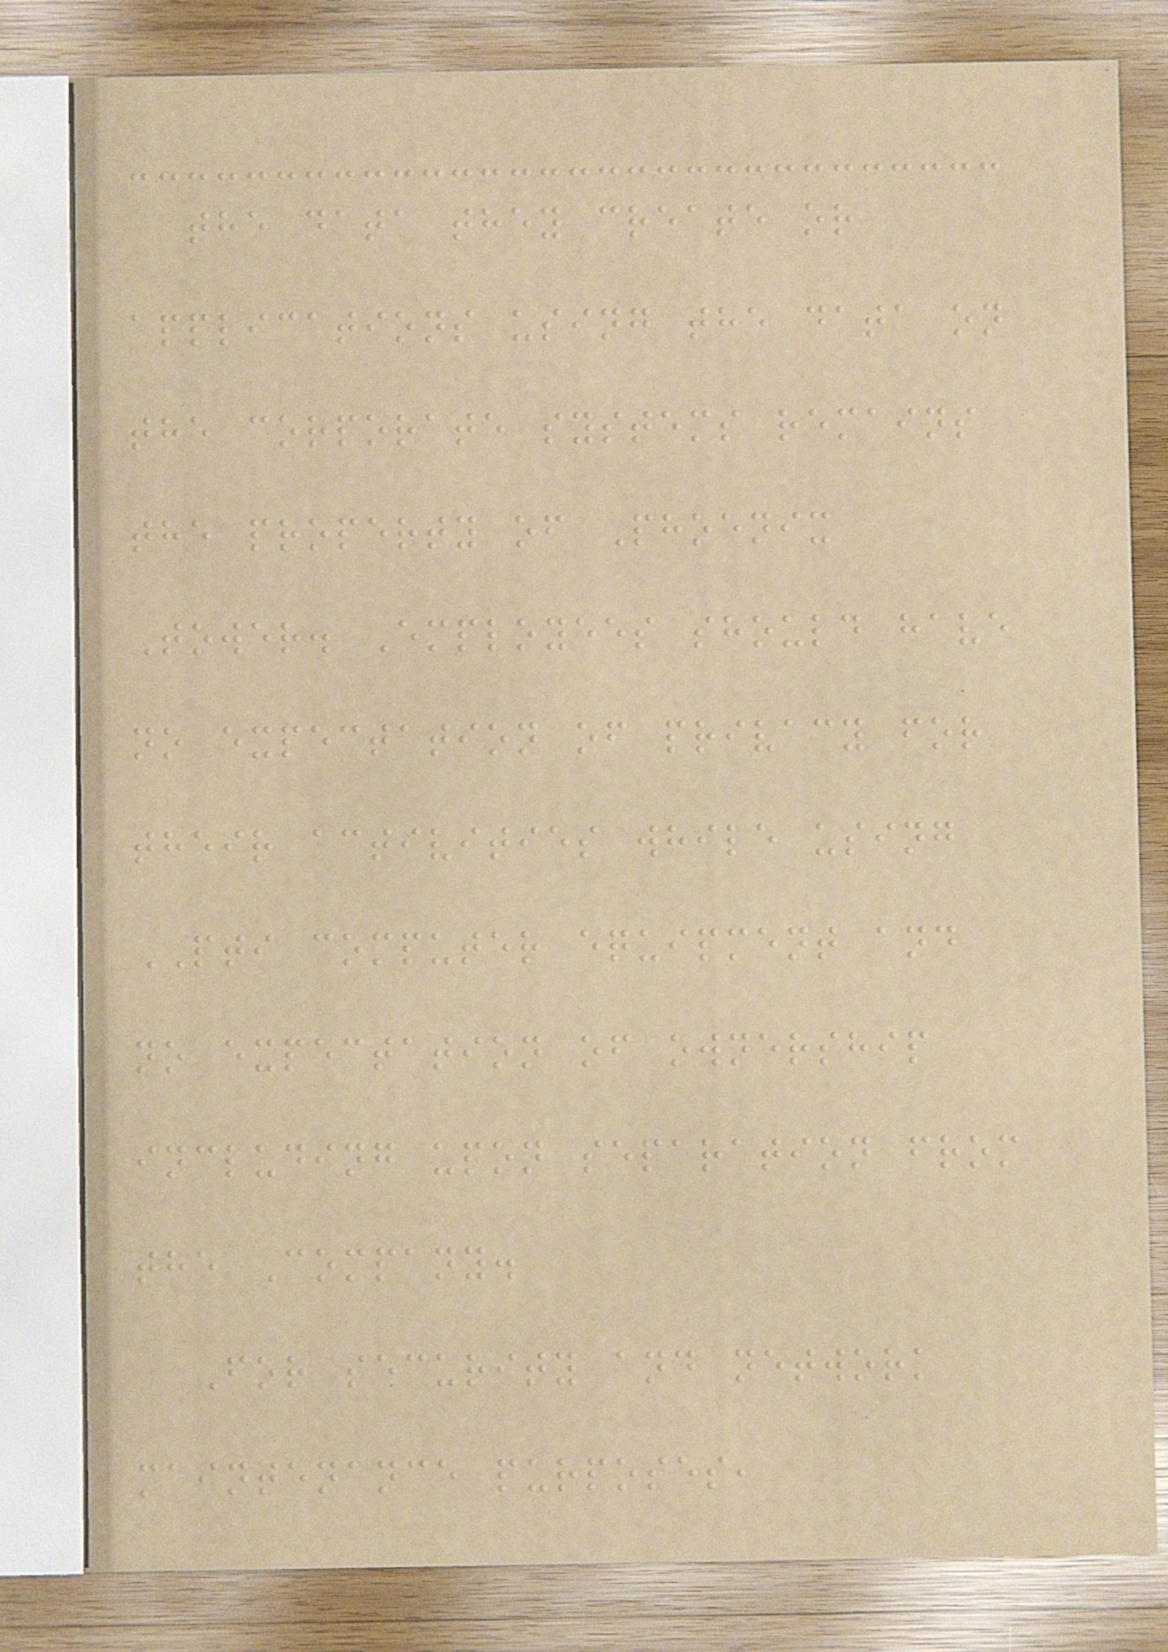the data they create or
applications using the data on
the corporate systems remains
the property of Phoenix
Tower. Employees should have
no expectation of privacy for
their activities while using
PTI computer equipment and
no expectation of ownership
including upon separation from
the Company.
For security and network
maintenance purposes,
